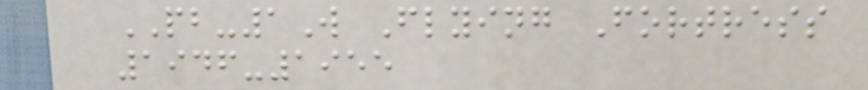PB-1W Flying Fortress
1946-1955
